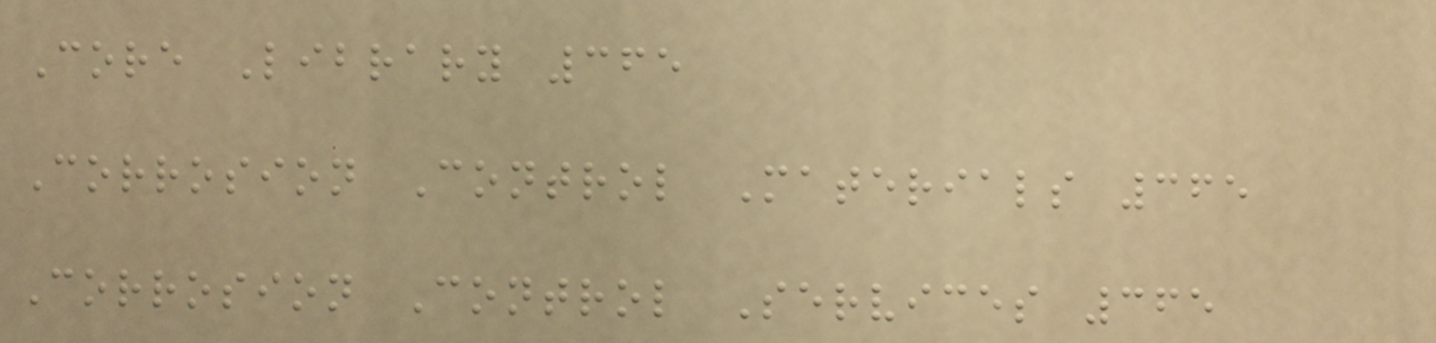Core Library 365
Corrosion Control Materials 365
Corrosion Control Services 365
